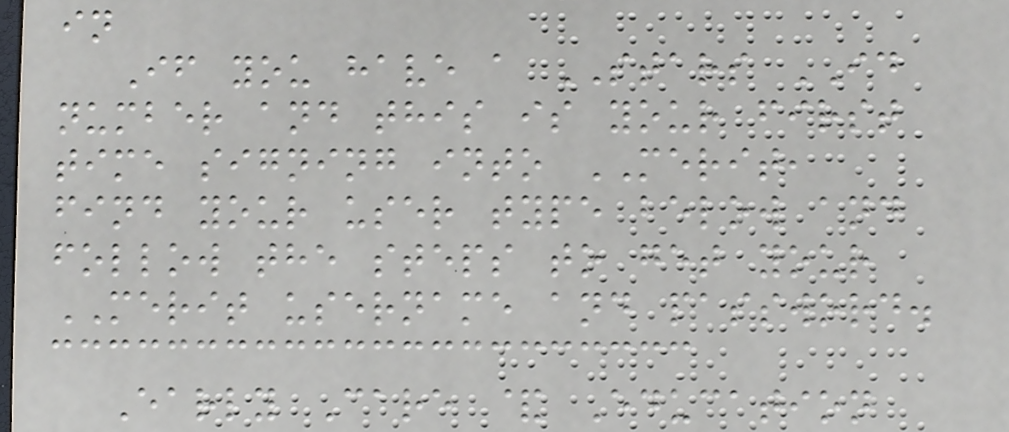in
If you have a STARS ID
number and this is your first
time signing into MERIT,
find your user type below and
follow the steps to get your
MERIT username and password.
Early Care & Education
